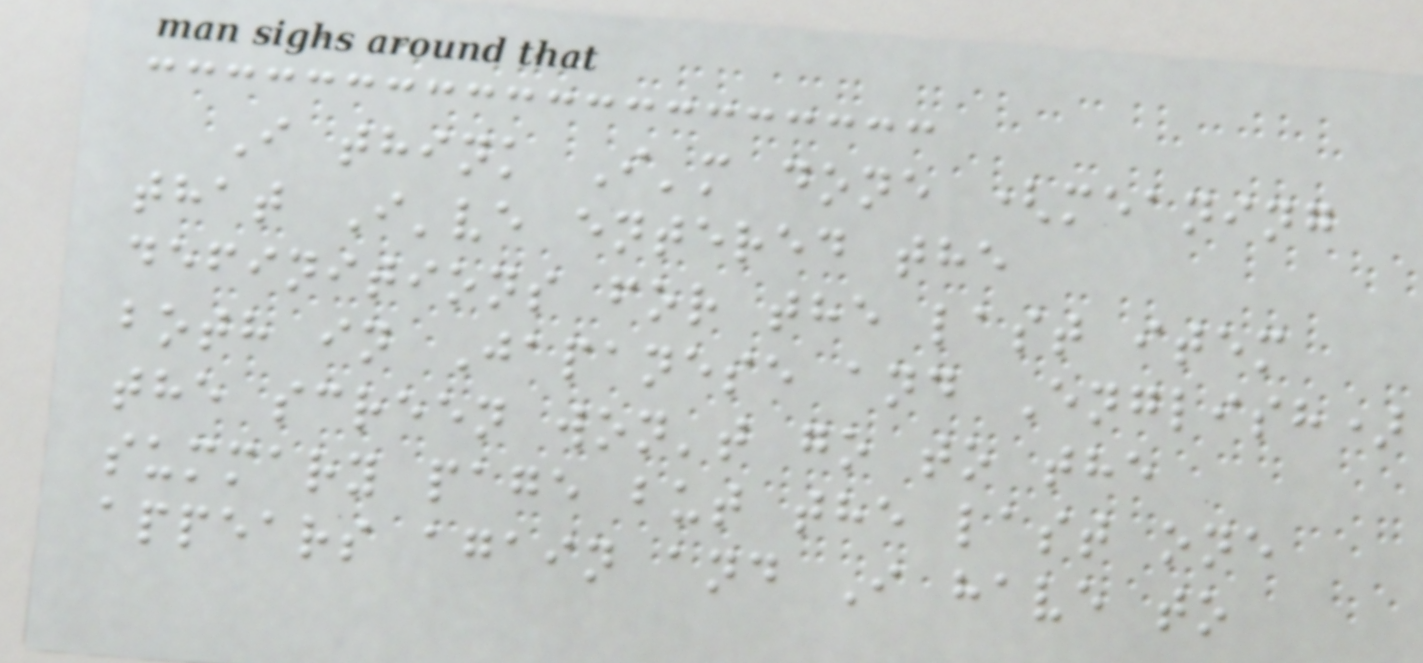I think I'm done (meaning
that I've entered the
definitions for the last item
both in Japanese and English)
the screen won't go to the
summary page but the last one
appears again and I have to
